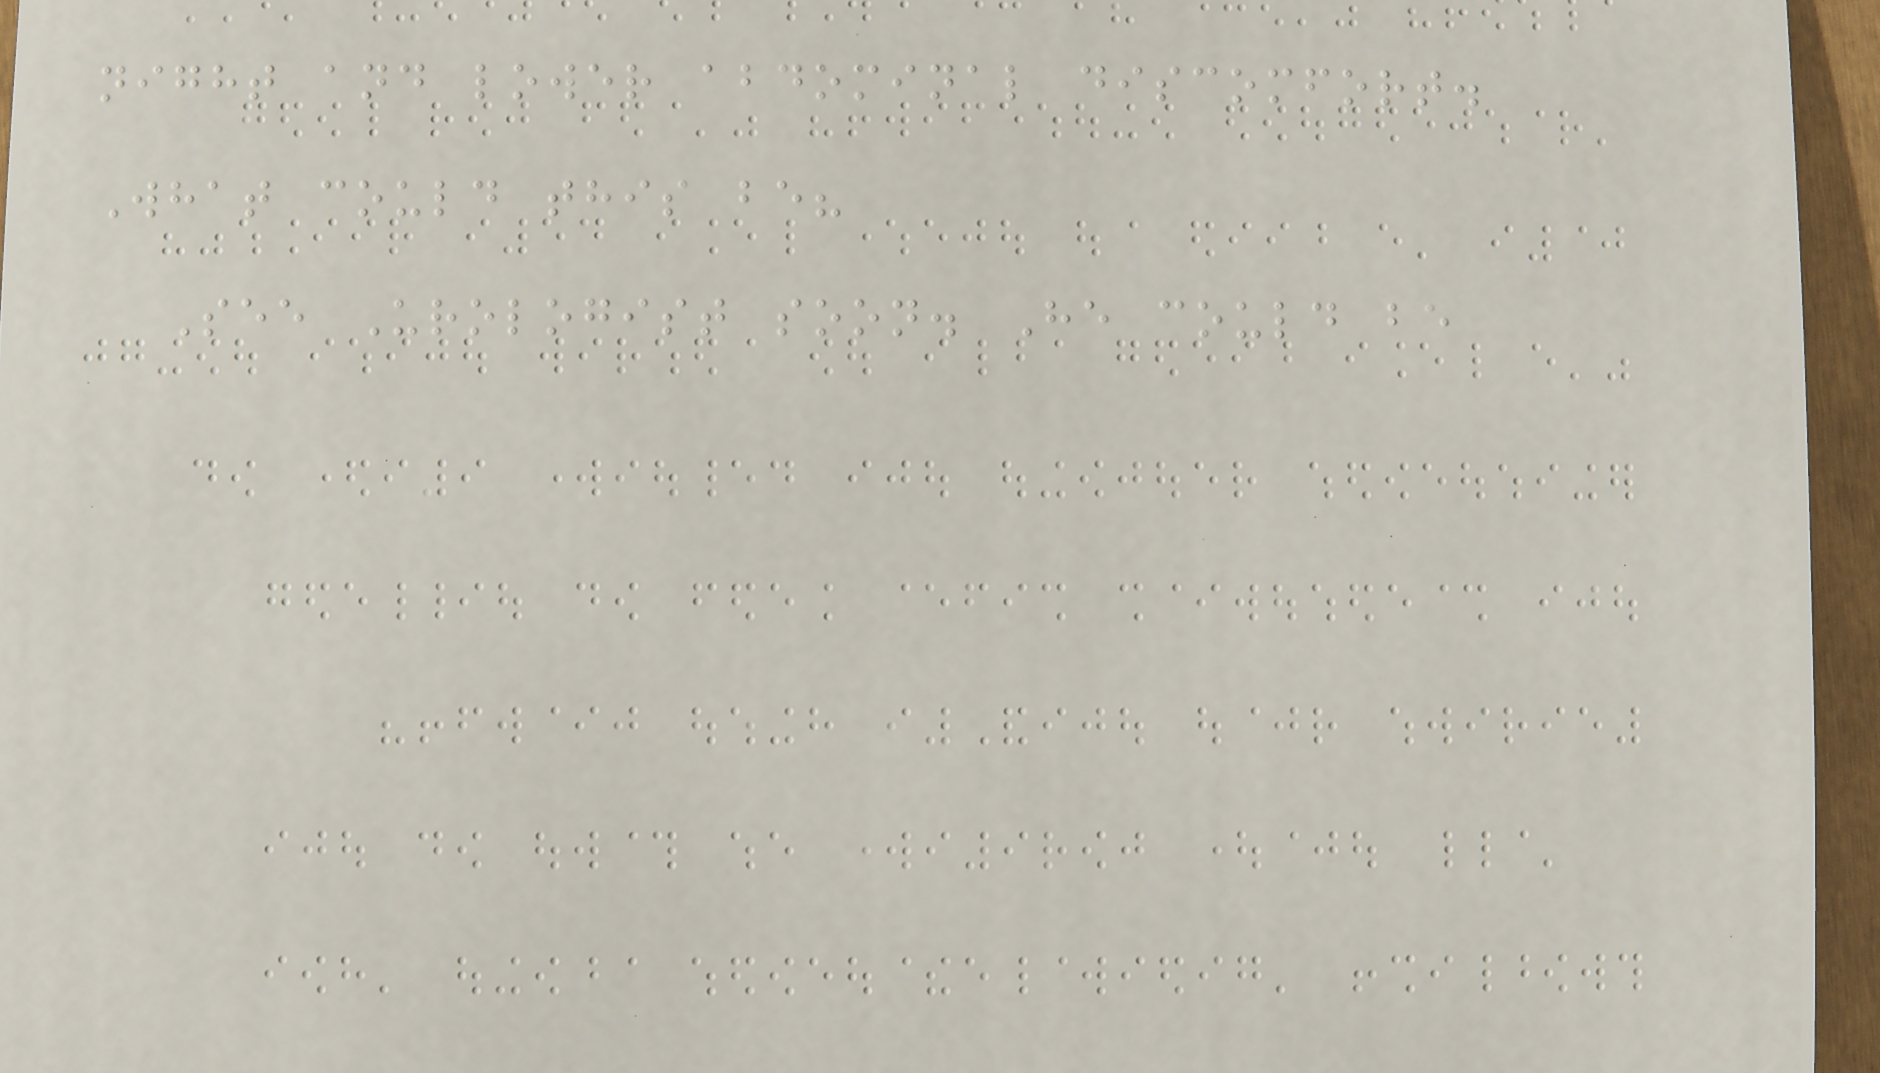night and lower abdominal discomfort.
What could this be?
See Urologist soon. He could be
